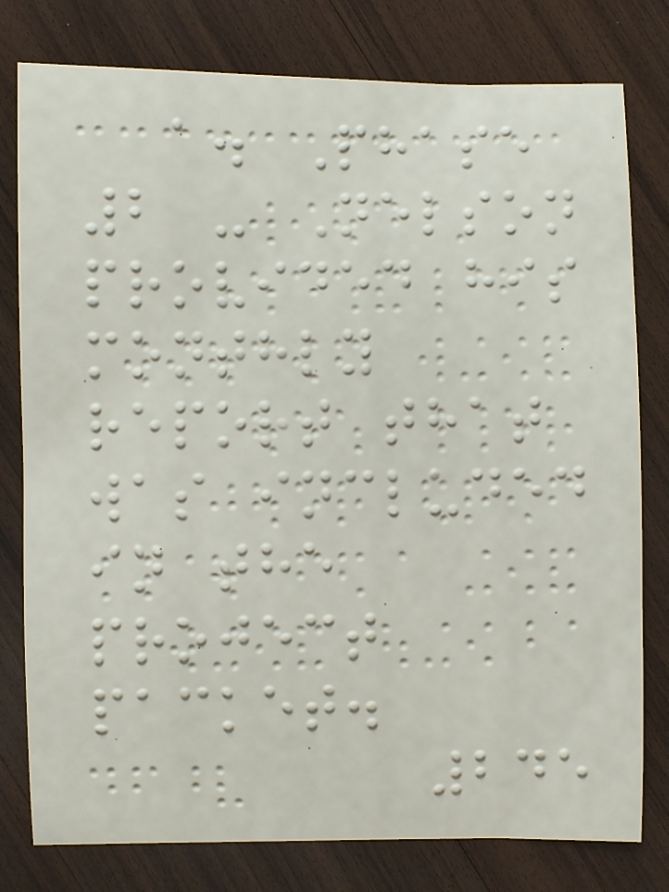a. Phase
2 - Nelson
provided his
monthly
report that
was included
in the
project
packet.
245
